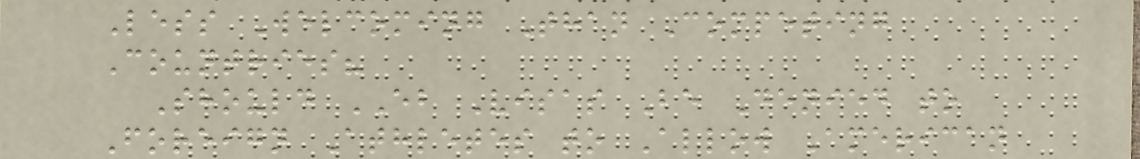Less Welcoming Than Competing
Countries?
Should EB Visas Be Denied to
Foreign Athletes to Allow American
